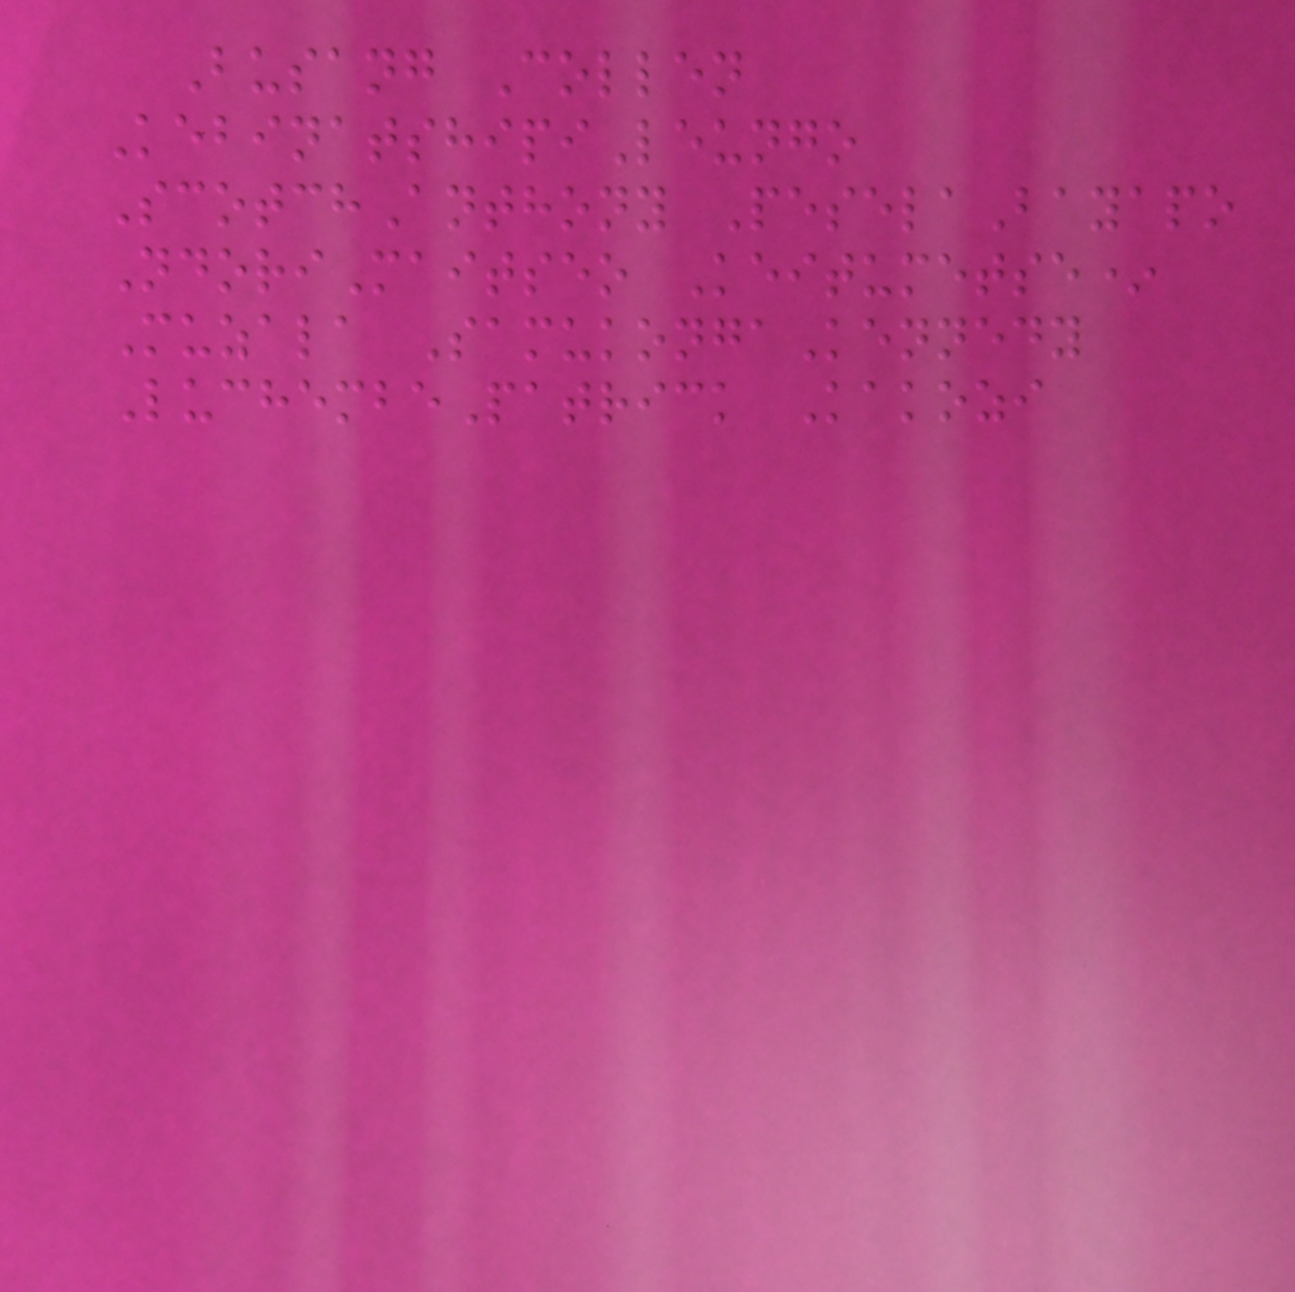Busang Collen
KebinatshipiLeungo
ScotchAnthony PeselaBayapo
NdoriMaitseo Keitumetse*
Muzala SamukongaKennedy
LuchembePatrick Kakozi
